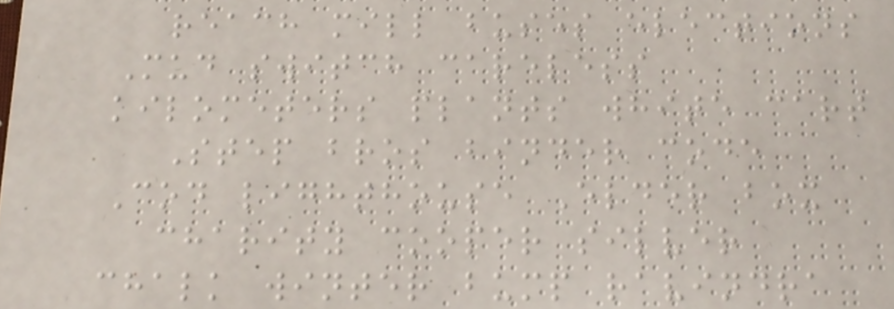reach mill buses elections
Mud switch careless
kilometers plants white cart
Step bros binder code
Cod lighthouse Elder box
charity cooper silver
chalk winter bump ravindra
